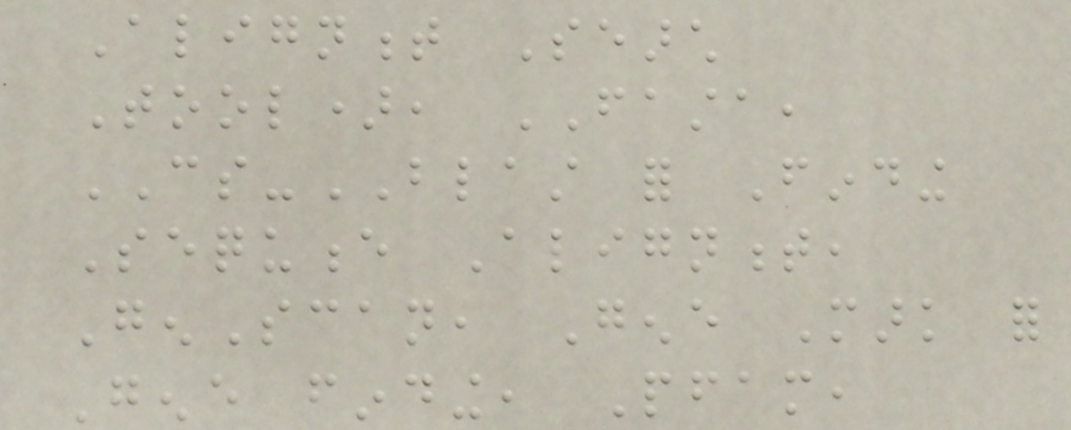Alignment Search
Tool), FASTA,
CS-BLAST for Finding
Sequence Alignment,
GenScan, Gene Mark for
Gene finding, Pfam,
